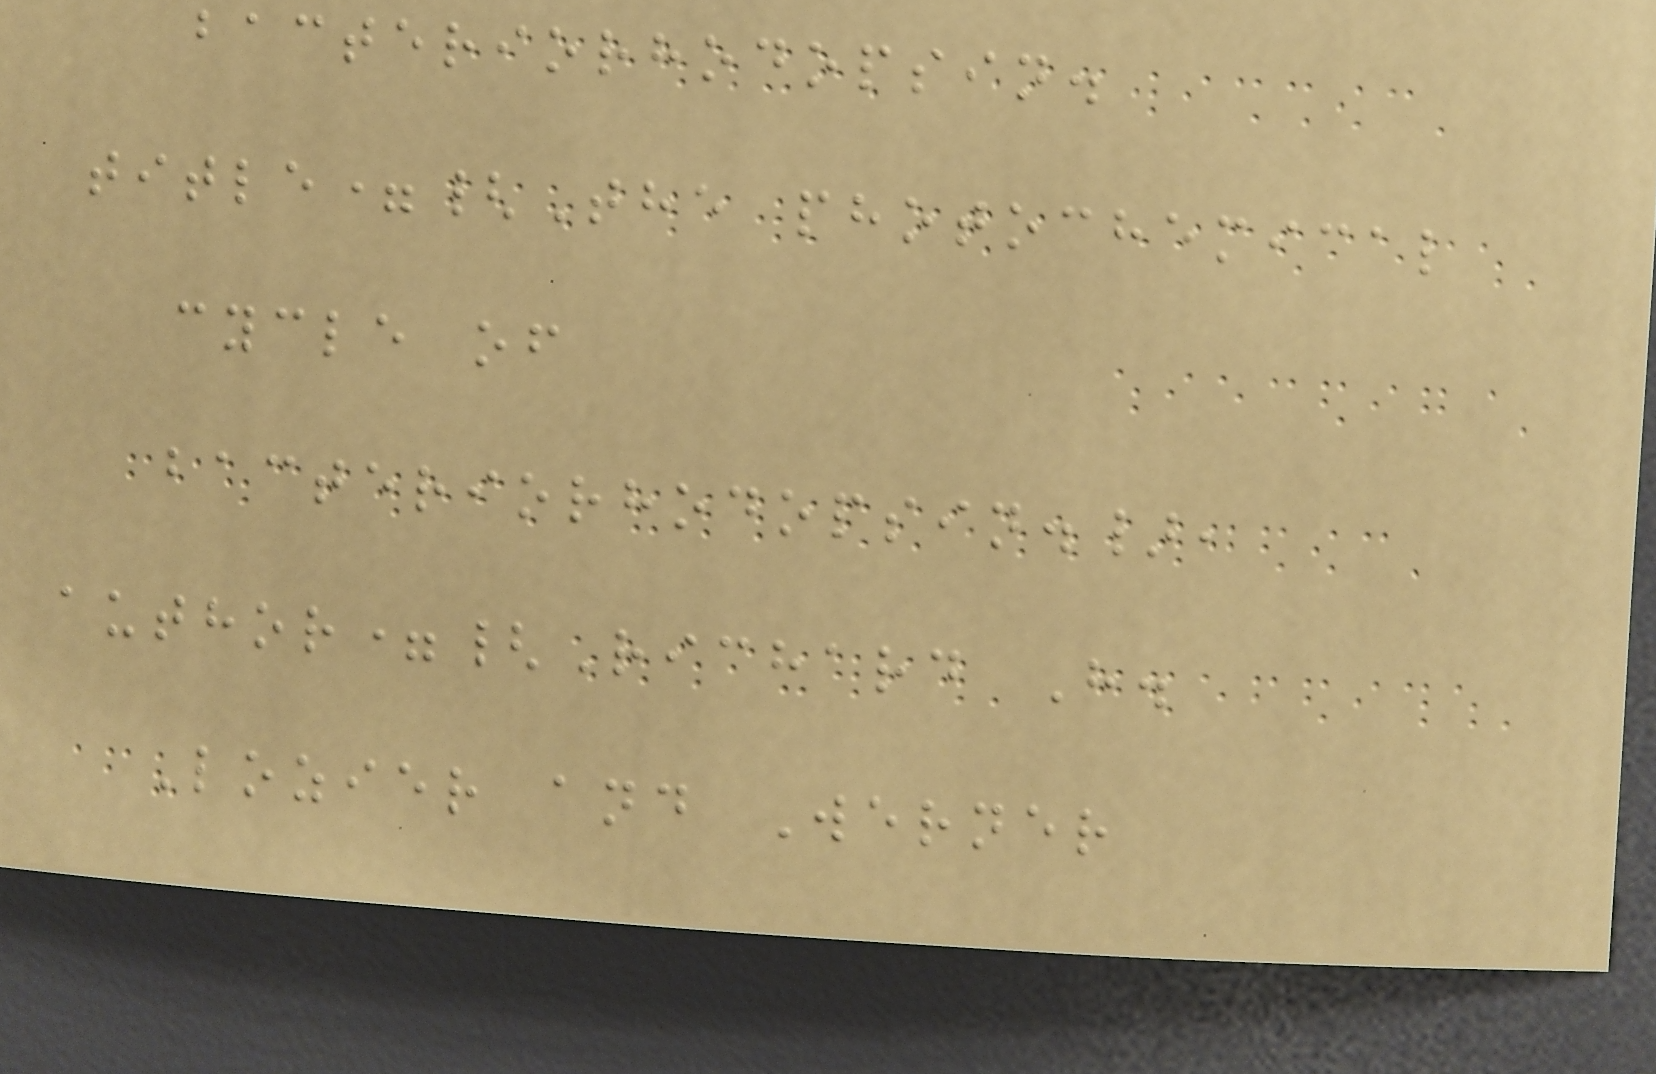bacteriorhodopsin.
title={The photochemical
cycle of
bacteriorhodopsin.},
author={Richard H.
Lozier and Werner
